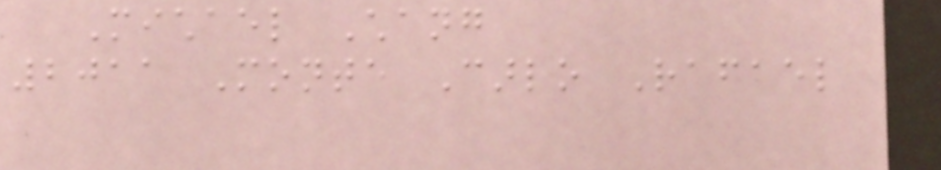Michael Chang
2011 Monte Carlo Rafael
